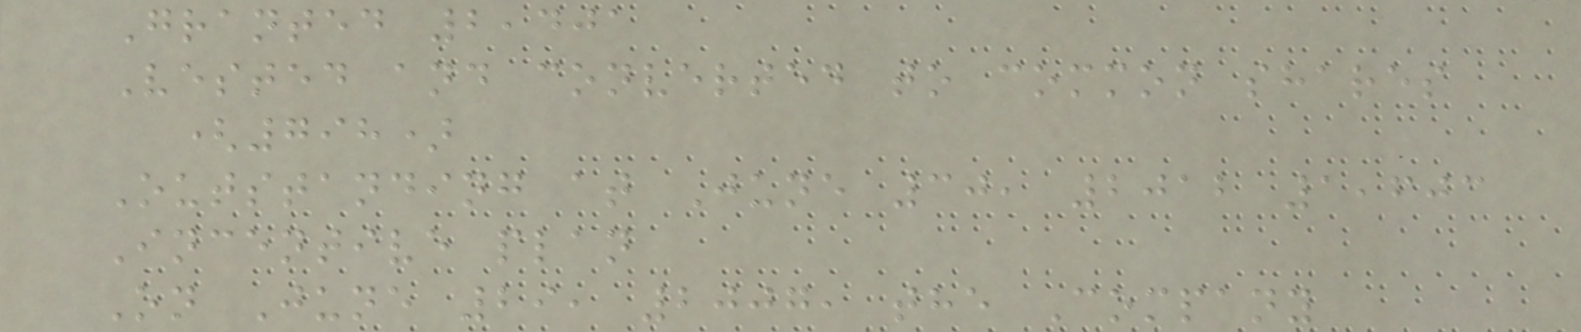Granted 2,401
Vested and converted to common shares
(798)
Outstanding at June 30, 2012 1,603
Incentive plan
On June 29, 2007, the Company
